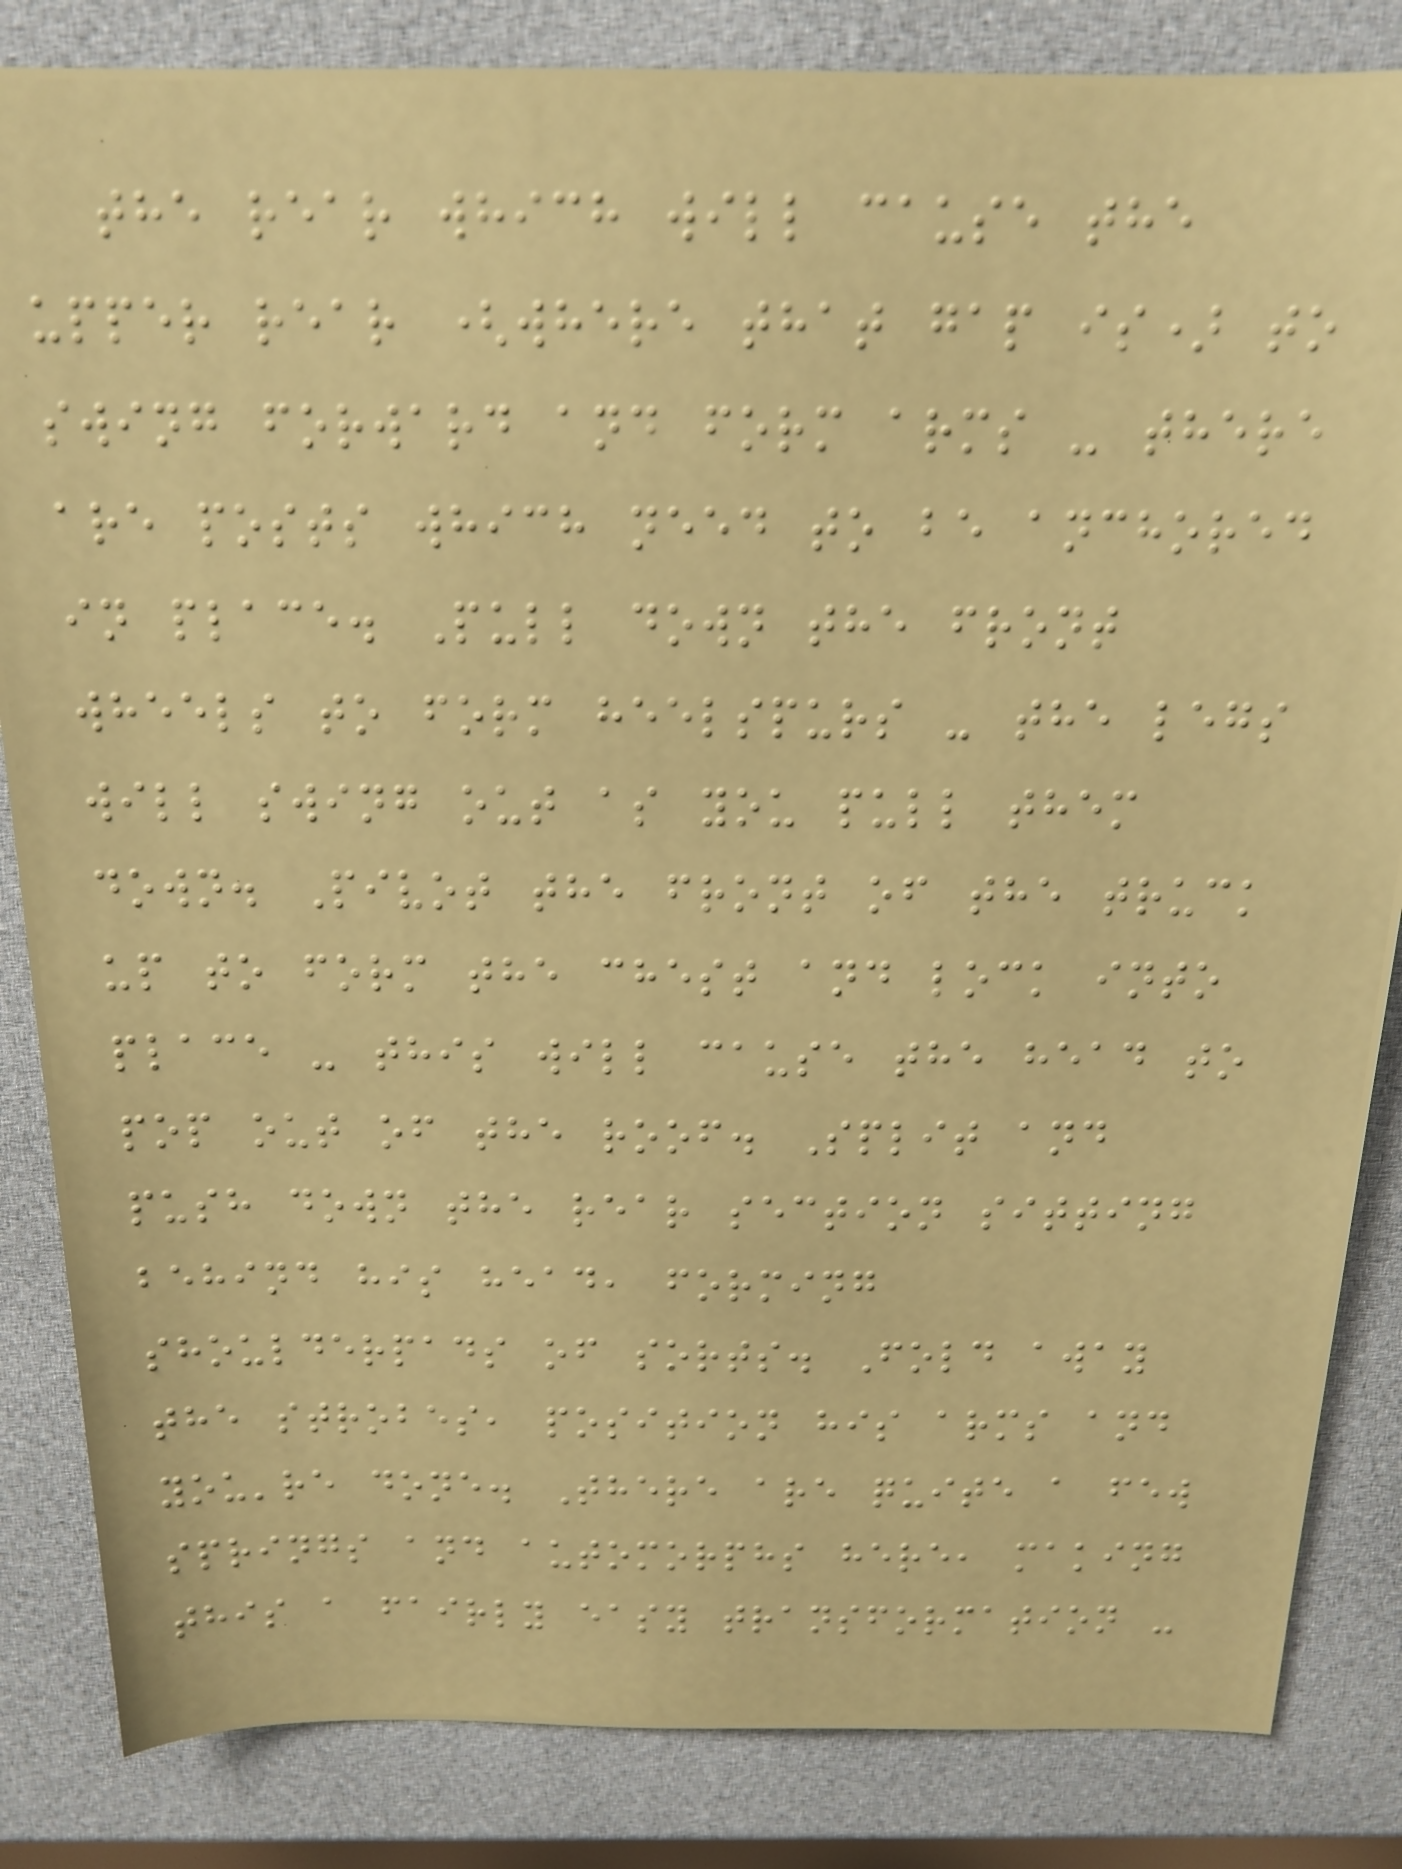the rear which will cause the
upper rear (where that gap is) to
swing forward and form arms - there
are posts which need to be anchored
in place. Pull down the front
wheels to form heelspurs - the legs
will swing out as you pull them
down. Pivot the front of the truck
up to form the chest and lock into
place - this will cause the head to
pop out of the roof. Split and
push down the rear section sitting
behind his head, forming
shoulderpads of sorts. Fold away
the strobes, position his arms and
you're done. There are quite a few
springs and automorphs here, making
this a fairly easy transformation -
